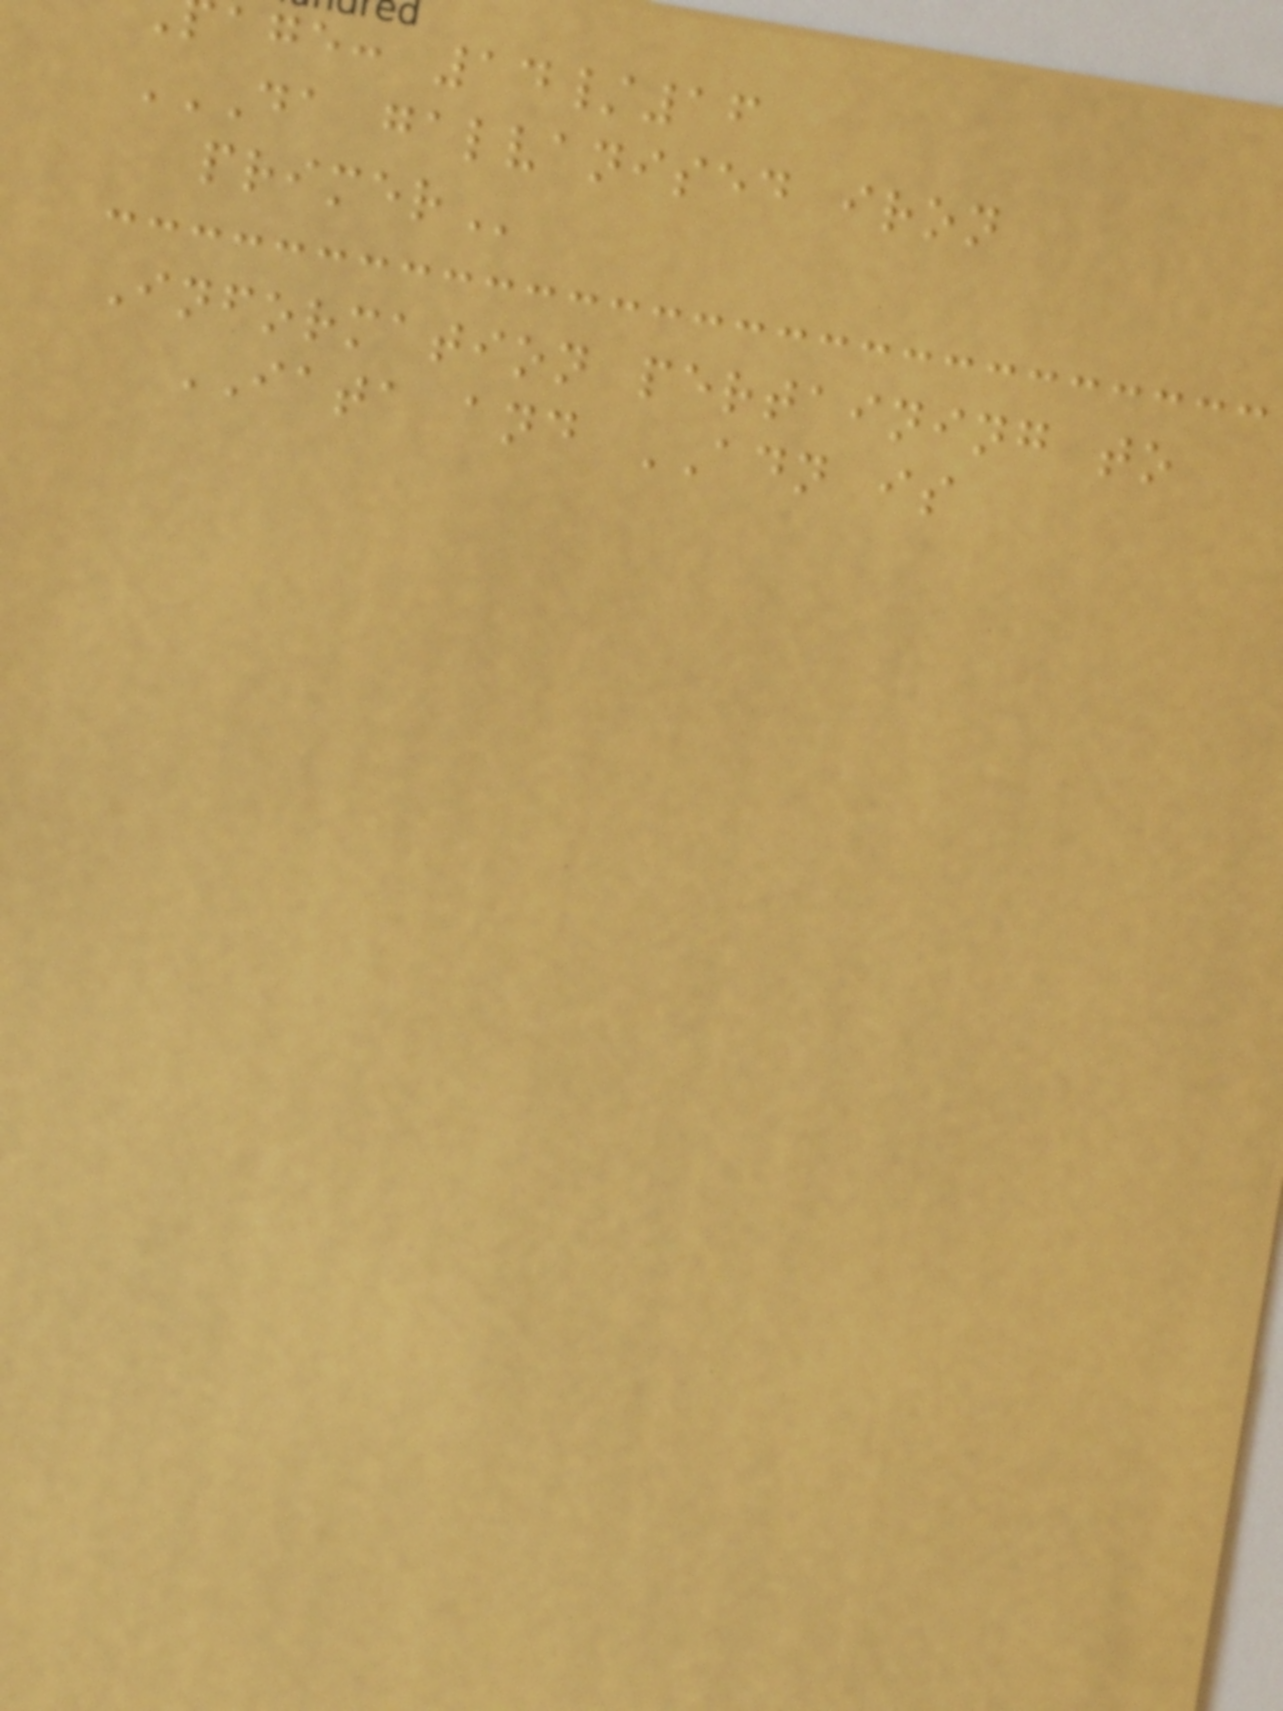age: 14/16
DA GALVANISED IRON
Information pertaining to
IATA and ADN is
